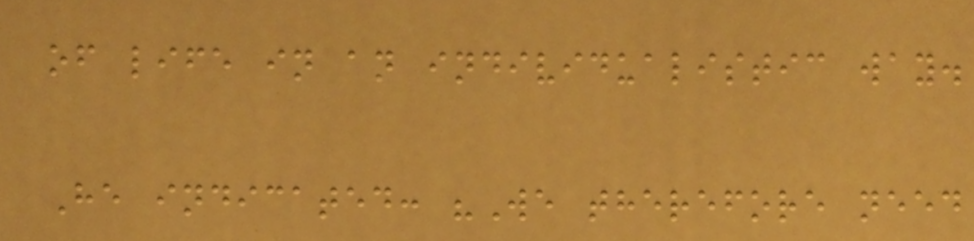of life in an individualistic way.
He indicated: "We therefore need
